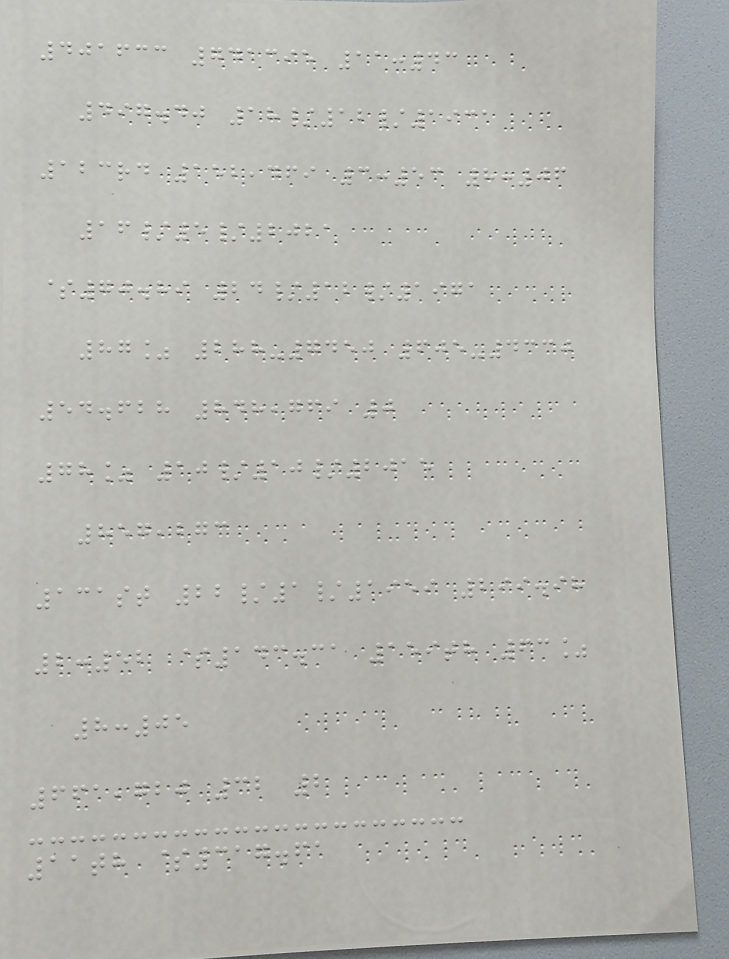401633 741395 11:43
497.40 18/12/1931
123rd 152,469 3:53 8:06
16/5/2021
$70.89 24/12/1971
87% 288-7450 605-4330
54.628 848,769 0
78% 10/10/2015
857,273
131st 22/1/1959 299.98
2:52 $143.31 159th 63%
8:05
661,720 32 2
11th $317.61
